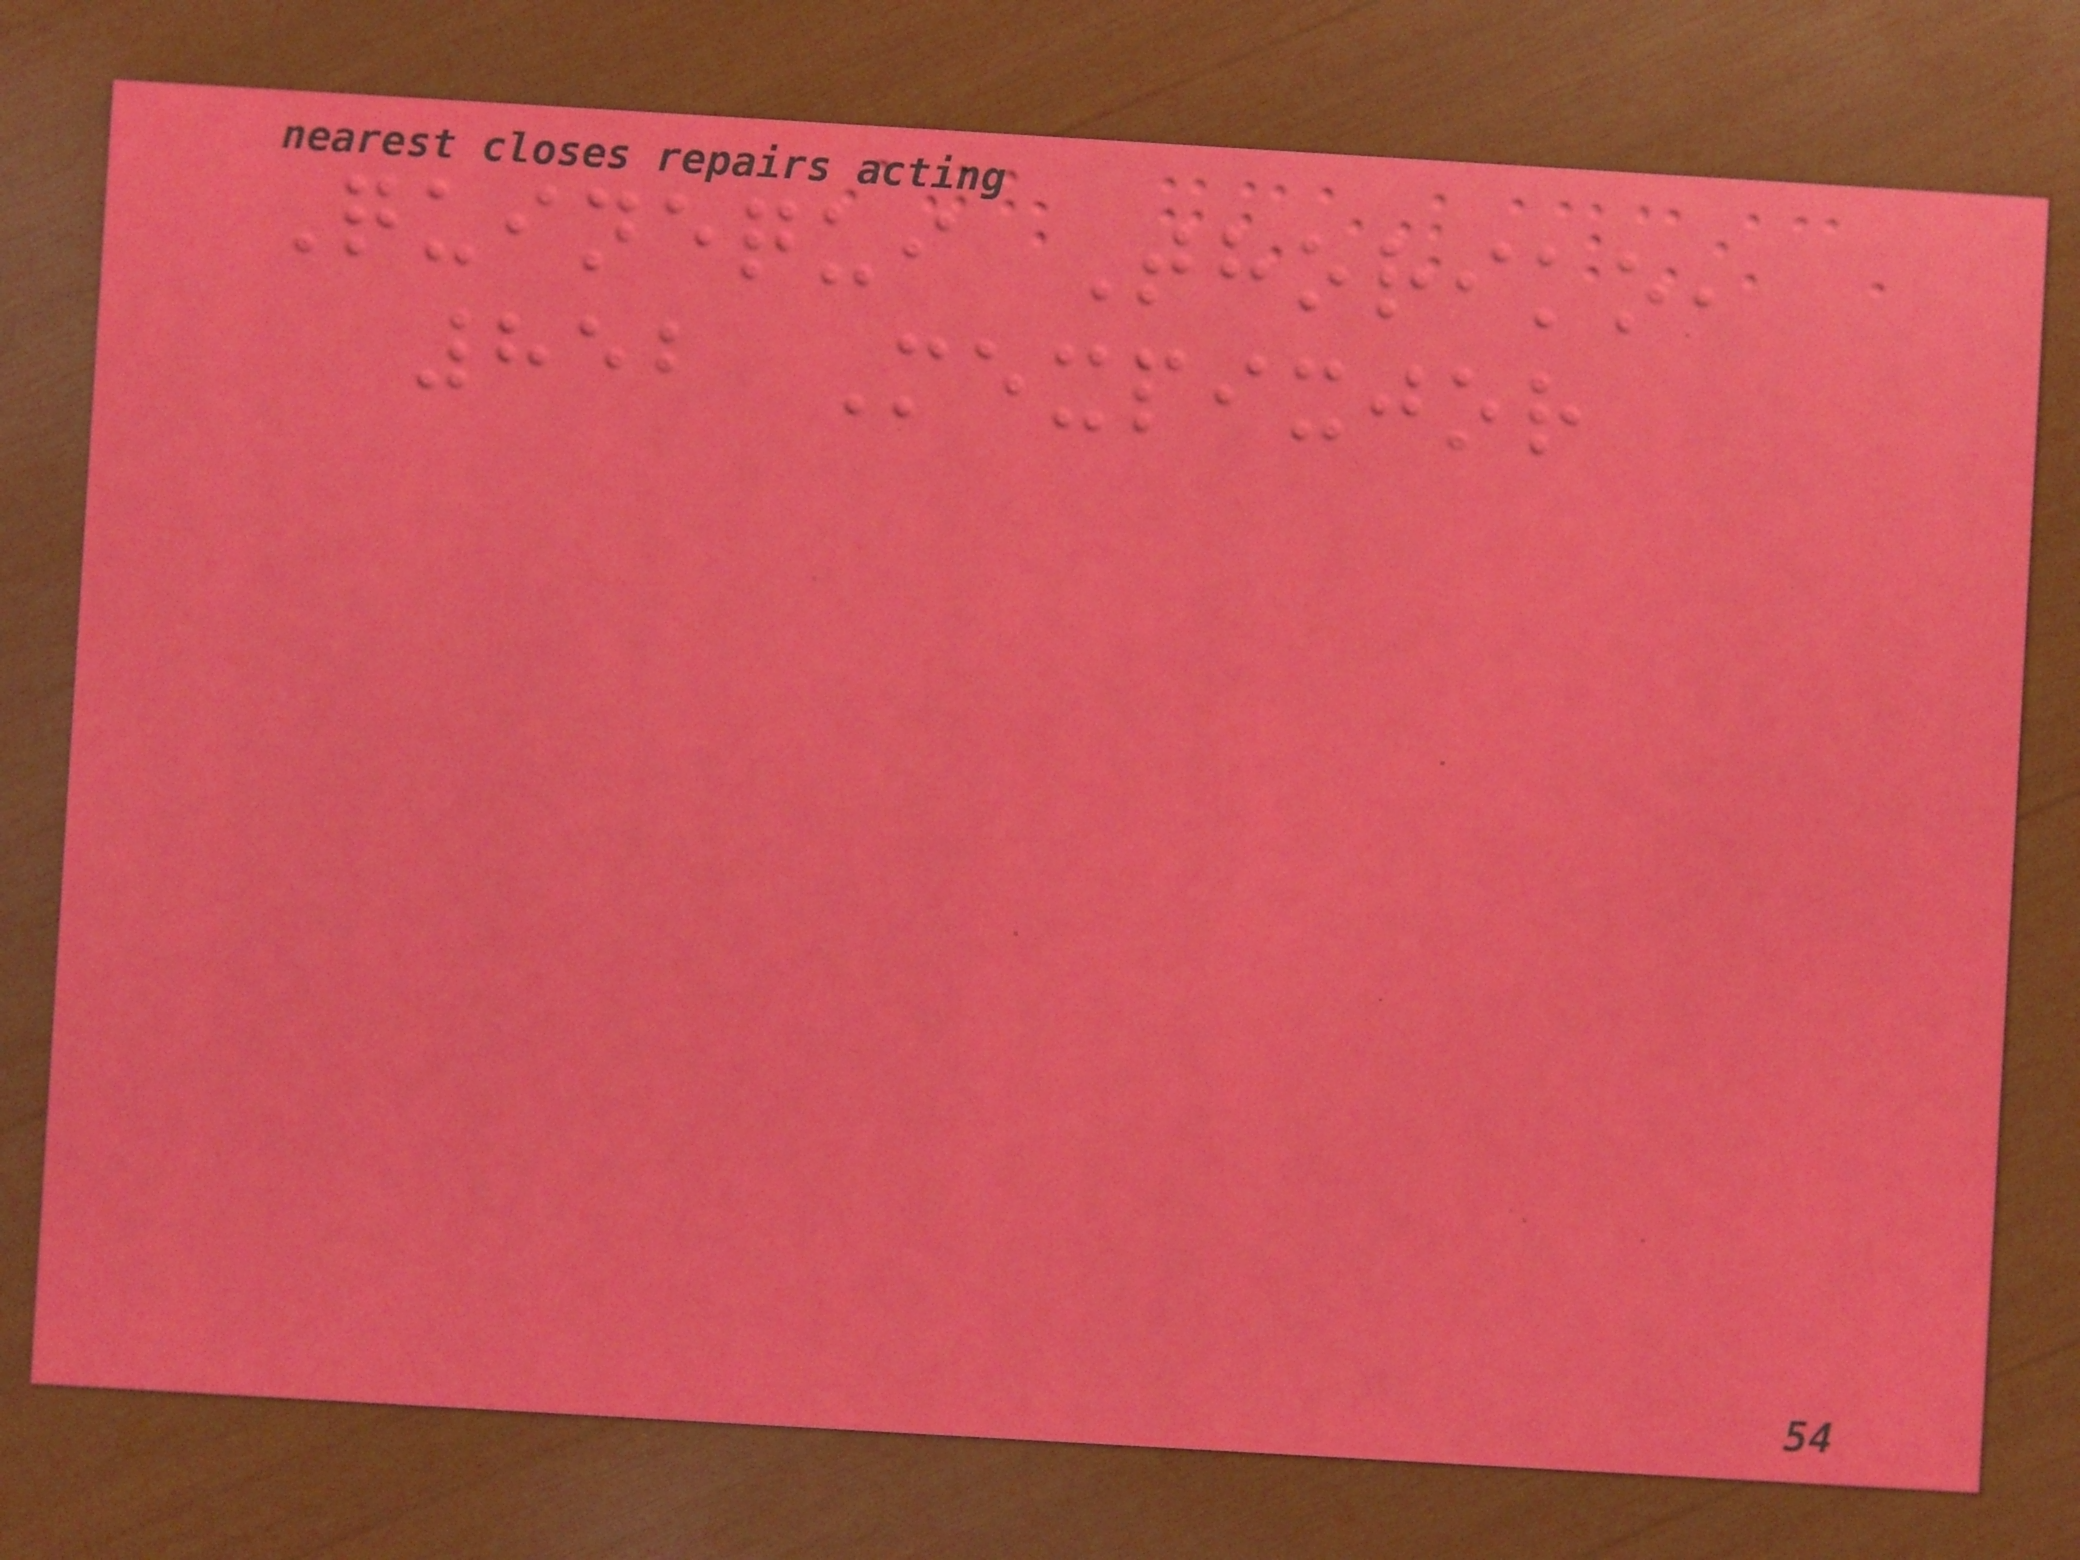Quinequi Thoriko,
852 Mexpixjor
